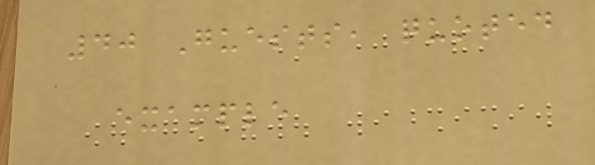40 Guests, quoted
example
